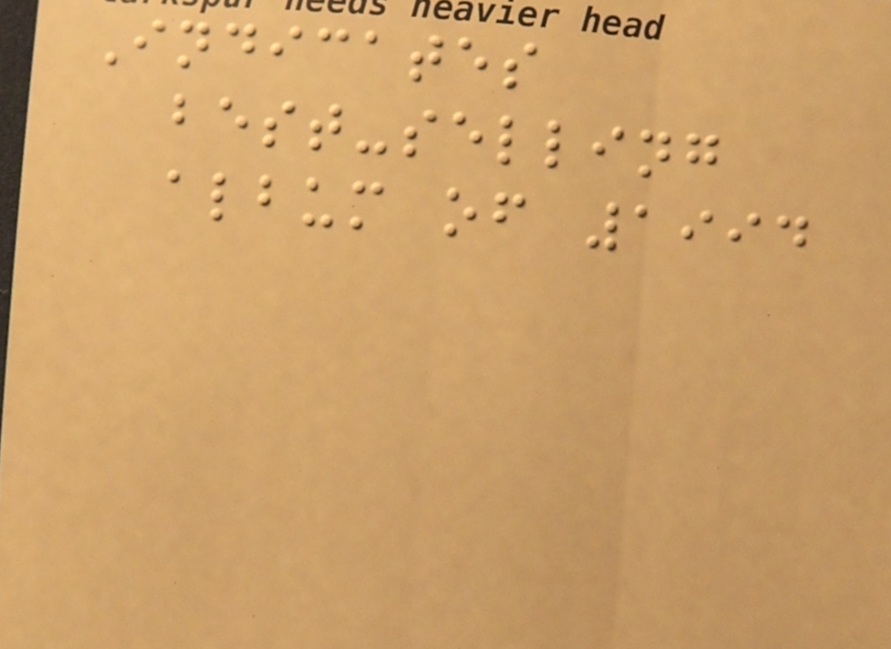Indicates
best-selling
album of 1994
